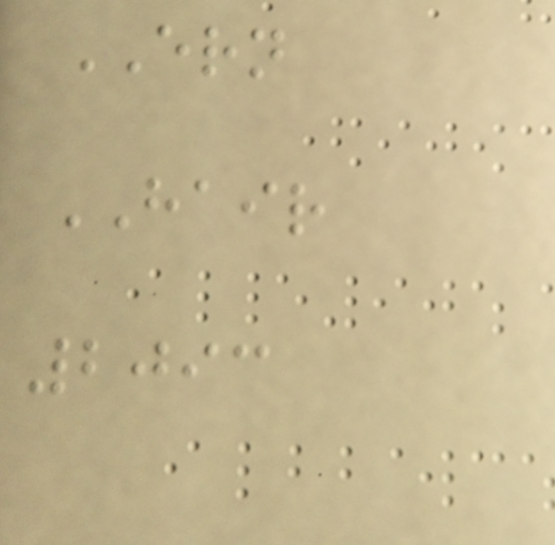ERN
HAIR
2093
